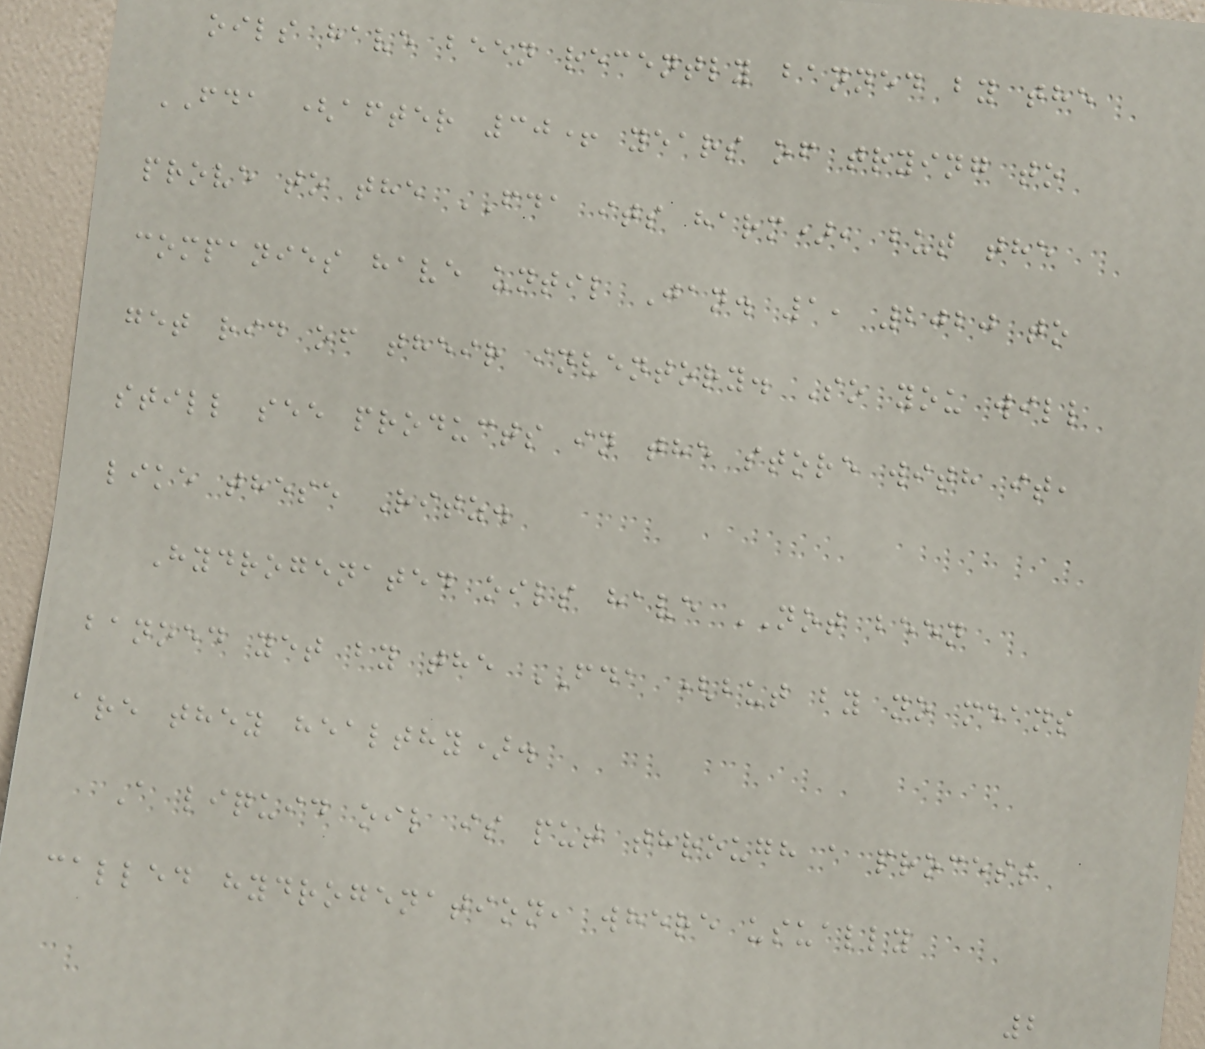oils have been recently banned by the
FDA (after 30+ years of trying to
prove to the FDA its harm), but the
companies have until Jan. 1, 2020 to
get rid of their inventory. So you will
still see products in the store with it,
like these Ritz.
Hydrogenated oils have NOT been
banned yet by the FDA (but by no means
are they healthy).
A liquid oil is put through a process
called hydrogenation, where usually
2
